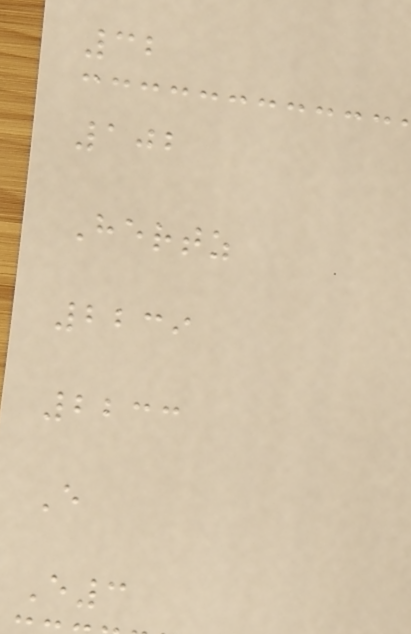32
102
Hertz
2239
2233
E
E3
